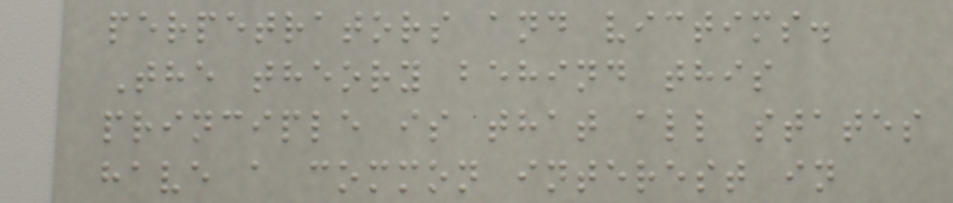perpetrators and victims.
The theory behind this
principle is that all states
have a common interest in
